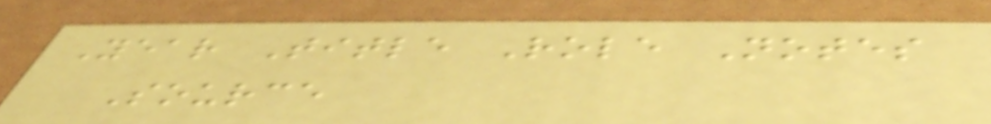Year Title Role Notes
Source
